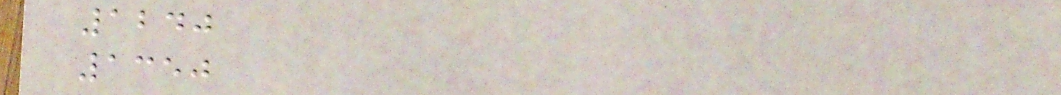1240
1350
